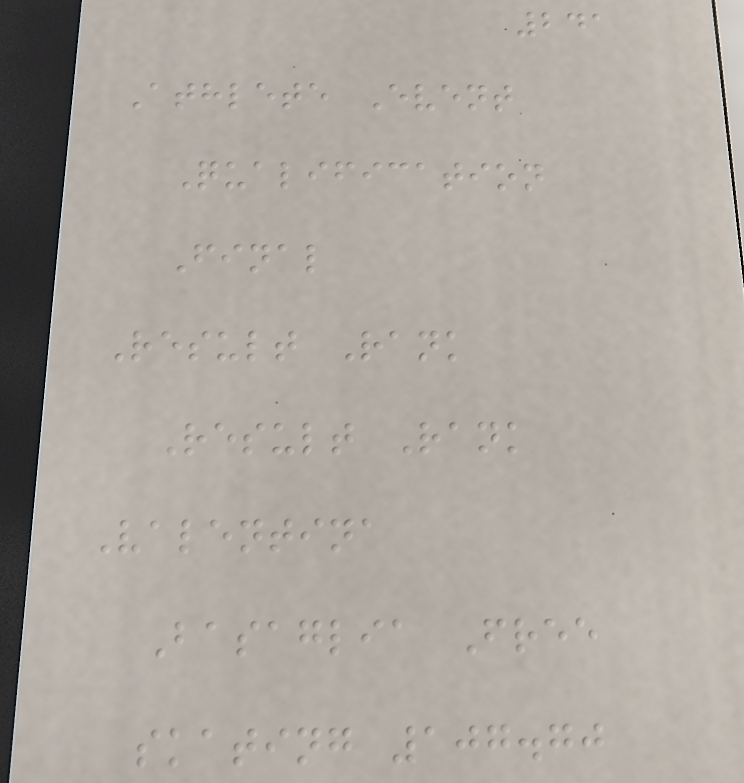241
Athlete Event
Qualification
Final
Result Rank
Result Rank
Valentina
Basaglia Free
skating 107.70
